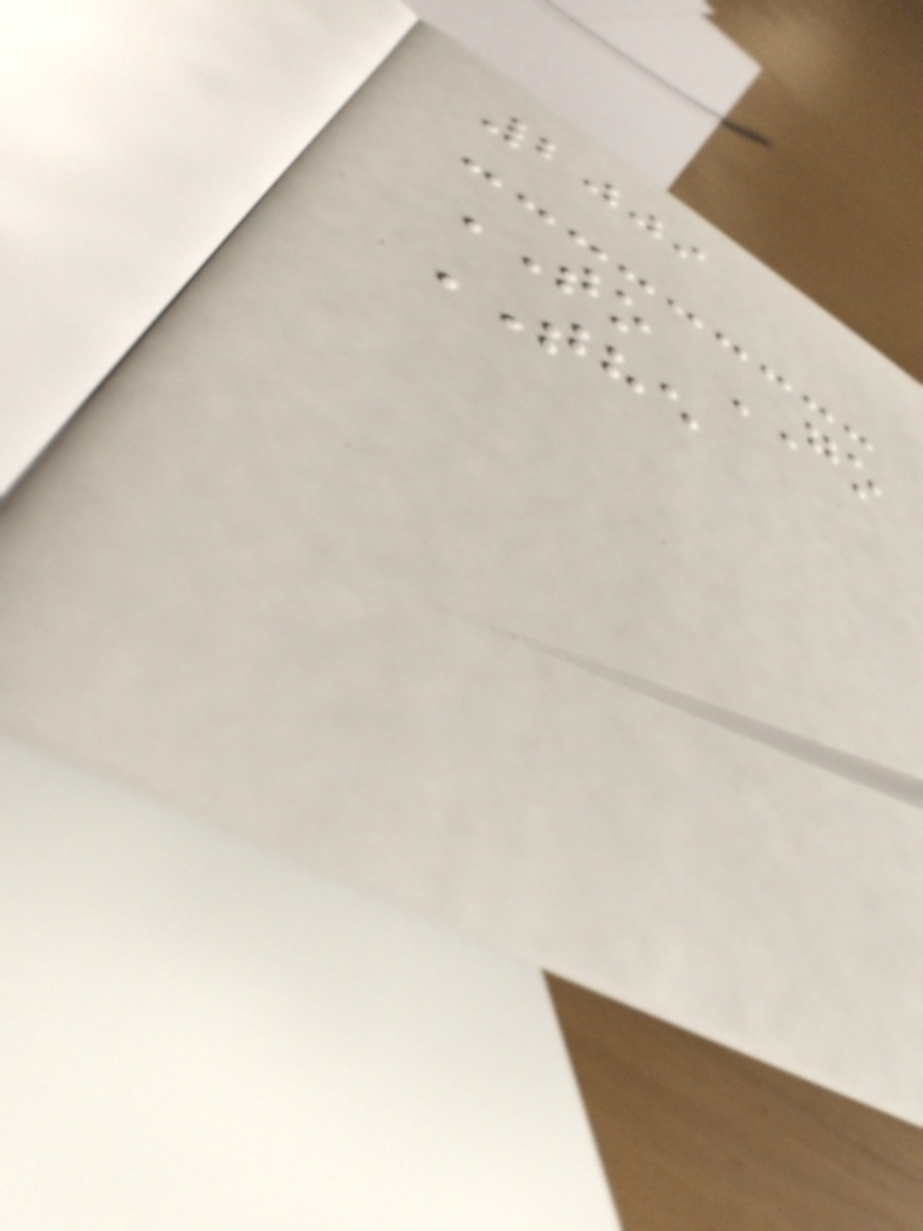2009
TO GO
THE
